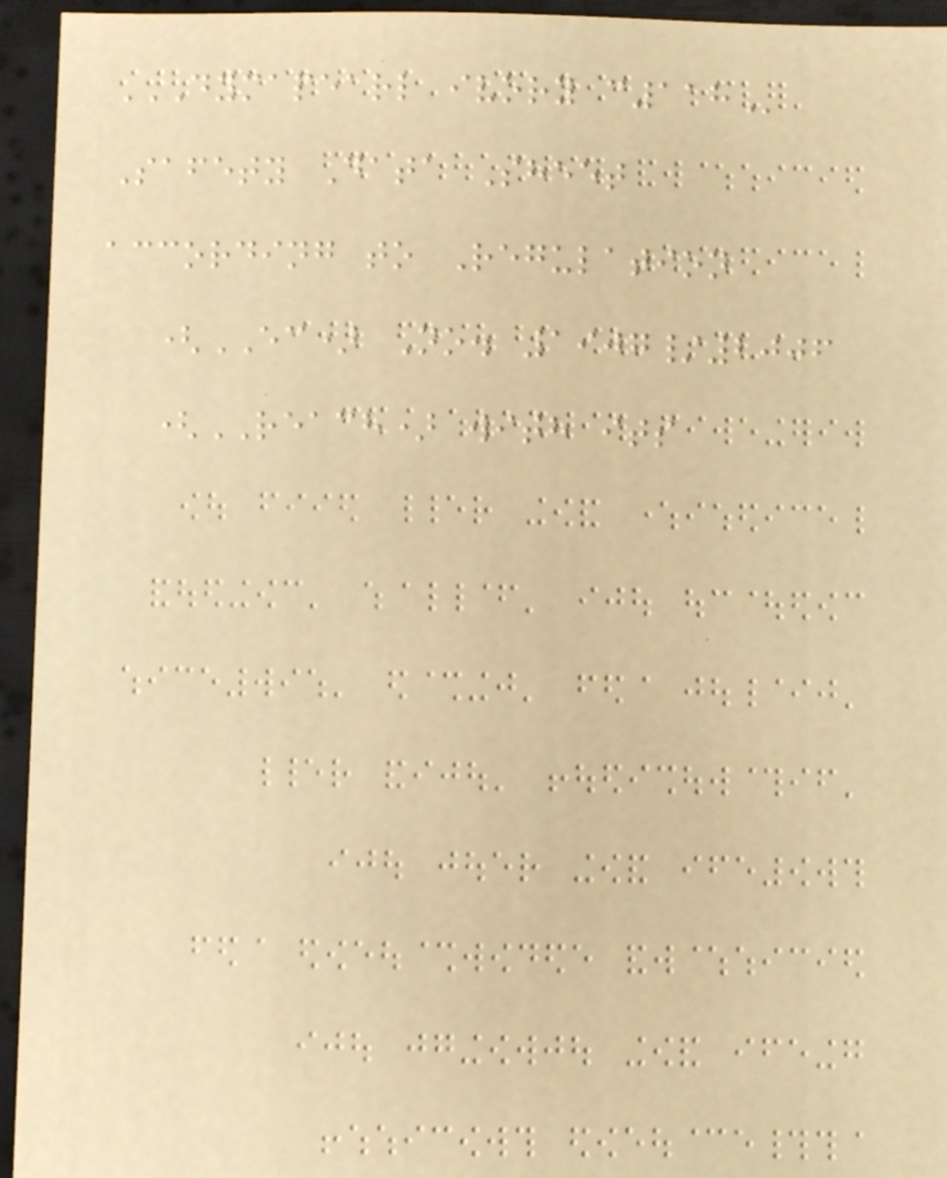DYMAPEARL IVORY C118
Safety Data Sheet
according to Regulation
(EC) No. 1907/2006
(REACH) with its
